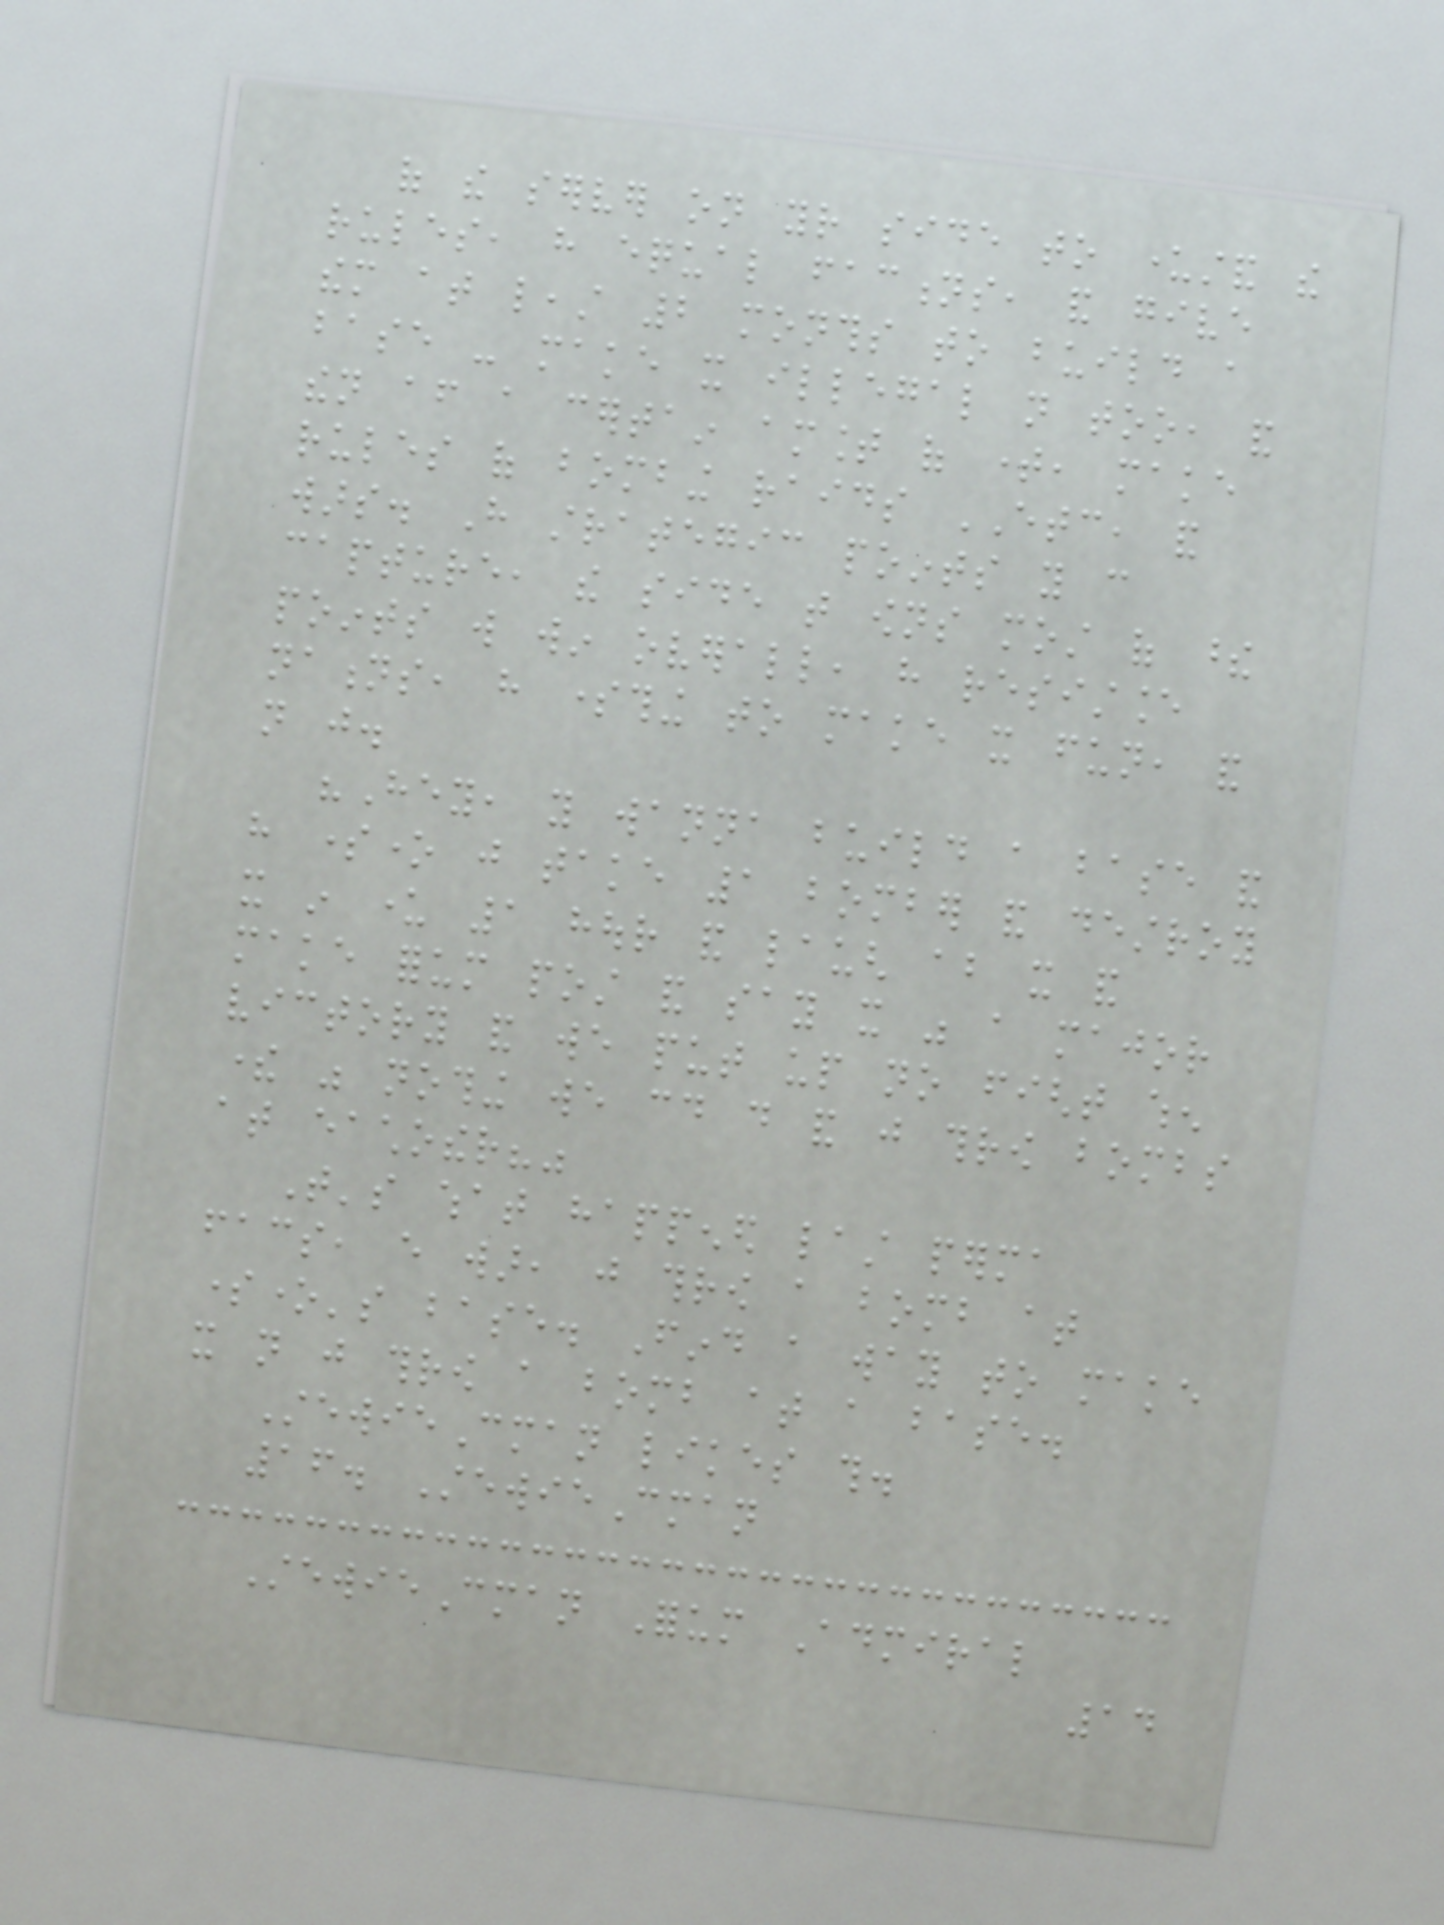of the server on your side to understand the
rules, have equal factions, and give
them at least 2 months to build a
base - make it illegal not too, and
then after a certain amount of time, make
rules of bombing raids ETC, and
wars. Have strategic points you can
capture, the side that owns most of these
points will win overall, have resistance
nations, have something to make it fun, and
not just.
"Hey, you wanna build a base and
have someone just take 1 bomber and destroy
it in under 1 hour and laugh about it and
make forum post and say it was a major
victory and we put up no fight when
there was nothing we could do and just throw bombs
at eachother?"
That's what happened last perma
facs, every war, just throw a bomb at
someone's base. Find a way to make
it not just throw a bomb at a base.
StewieCman likes this.
16. StewieCman
StewieCman Forum Admiral
14
